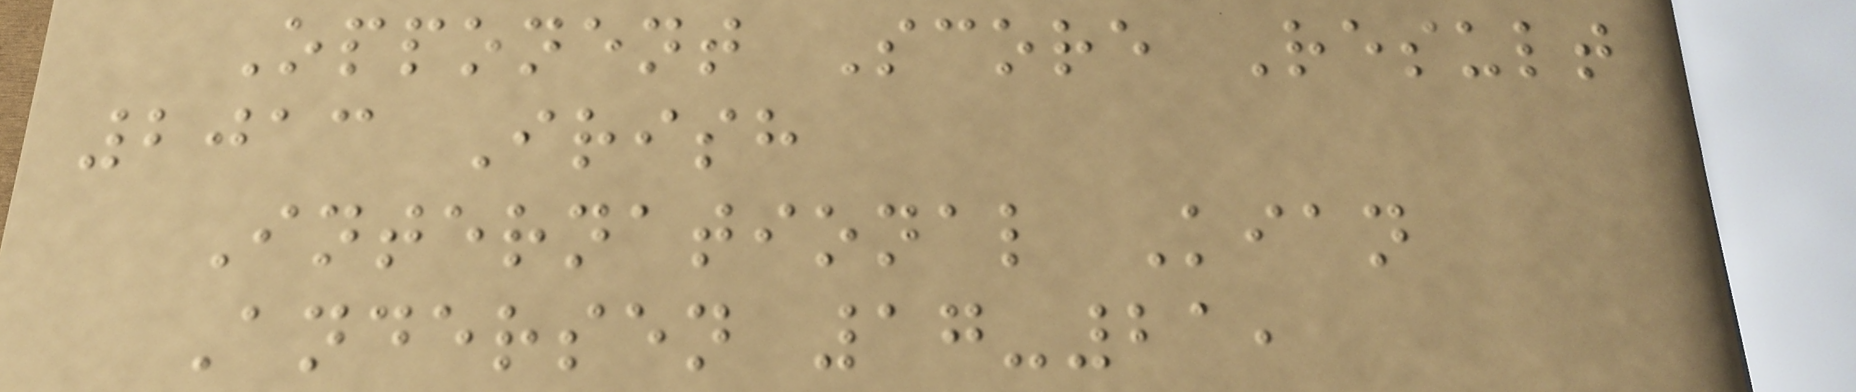Opponent Score Result
2013 Irish
International Kian
Andersen 17-21,
